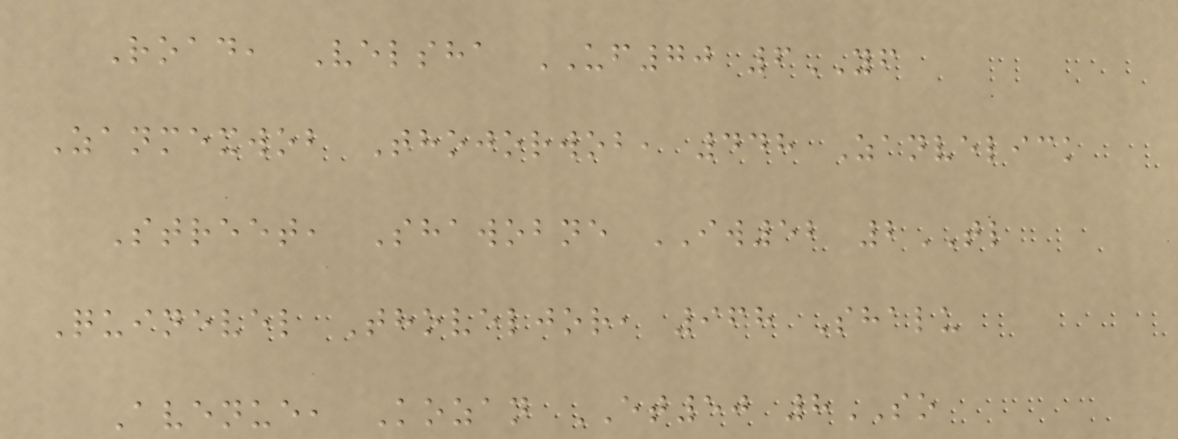Road, Velsha UF70 6YF
Zanmexwob Thojorwob, 448 Zanvelick
Street, Shawobne IW52 2TL
Quinevel Thoveljor, 968 Shalu
Avenue, Kozan ET50 8SO
